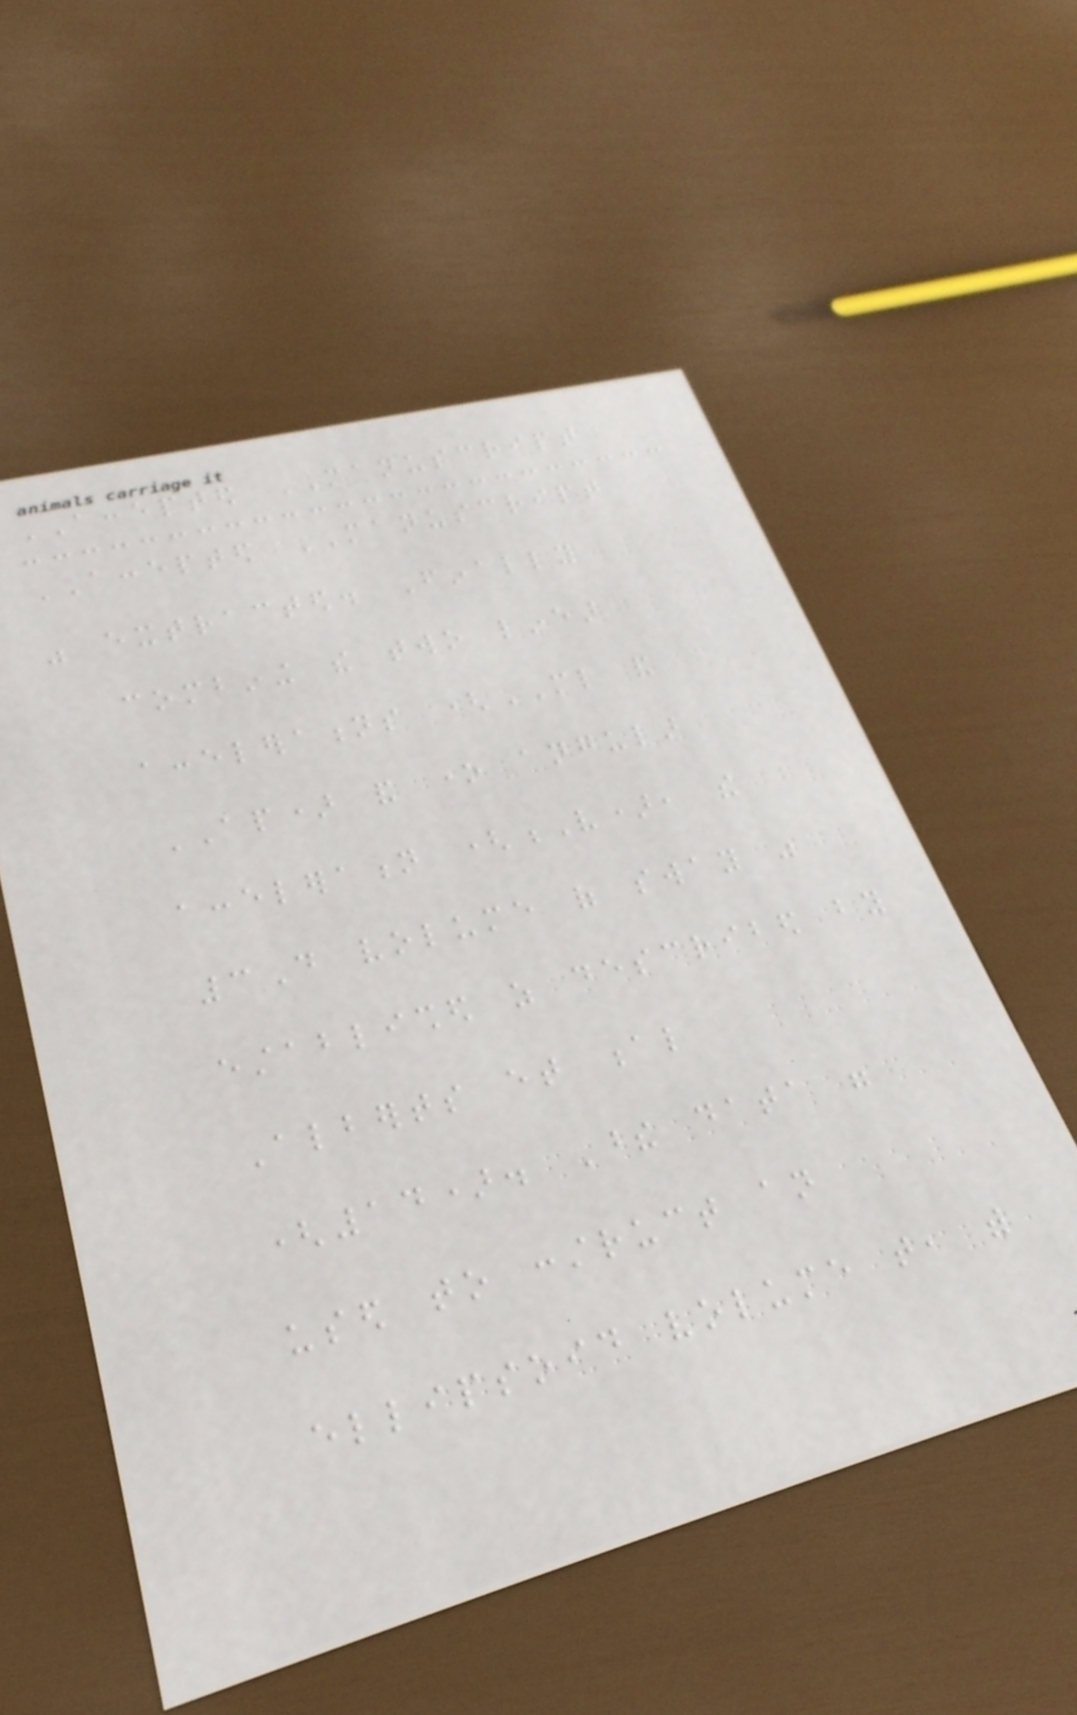ACCEPTED MANUSCRIPT
ACCEPTED MANUSCRIPT
was extracted. Finally
combining the two linear
accelerations (ML and
AP) and one angular
acceleration (V), the
3D volume of sway was
established as described by
Alberts et al
(14). These data were
used to construct an
ellipsoid volume that, with
